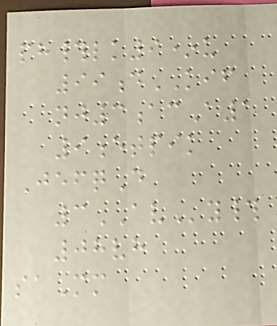ph#lk9*u
99dKIF
nj3acA1
9etpik
JefqD
3AVy#
08vh
saMm
